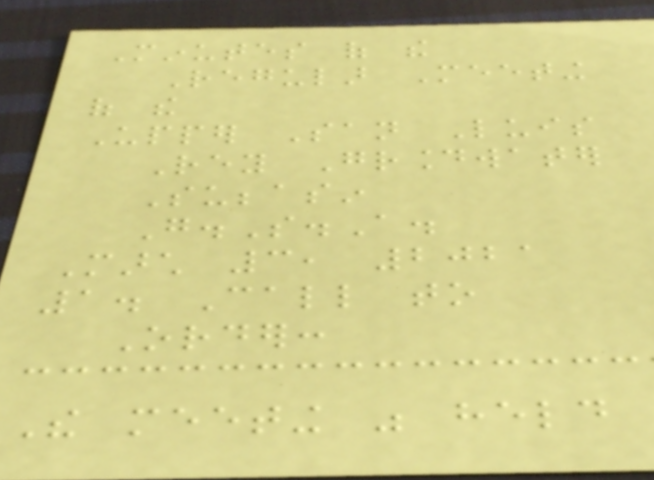Minutes of the
Regular Meeting
of the
Upper San Luis
Rey Groundwater
Subbasin
G.S.A.
March 3, 2021
1. Call to
Order:
The meeting was held
